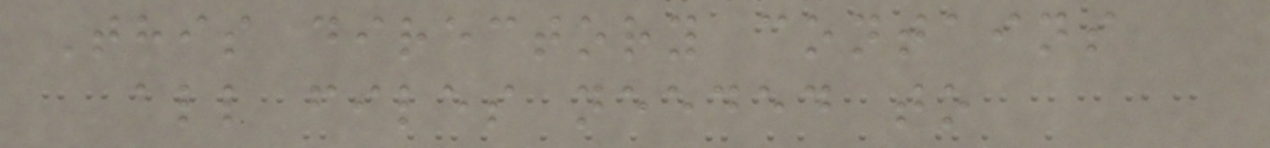This directory contains
all files needed to
